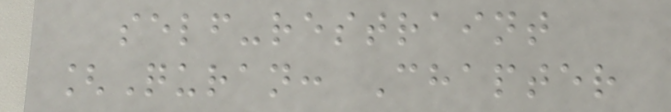self-restraint
[Quran: Chapter
